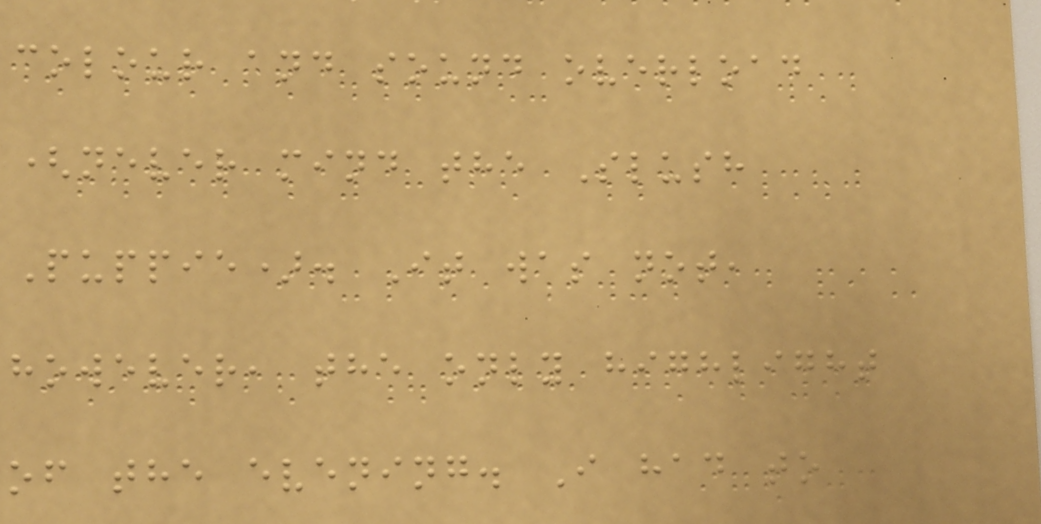colour and sound overload
(never mind the Slush
Puppie). It was not,
however, the only highlight
of the evening. I had to
